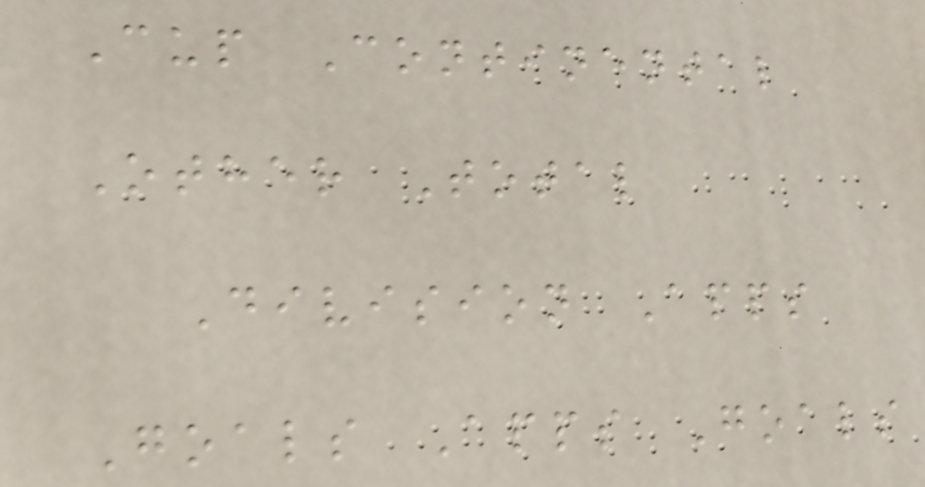Cup Continental
Other Total
Division Apps
Goals Apps Goals
